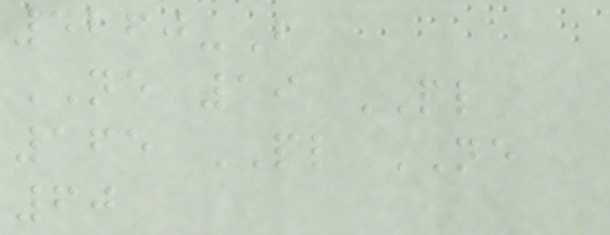5260-B
NE 19 PL
165 PL NE
60
